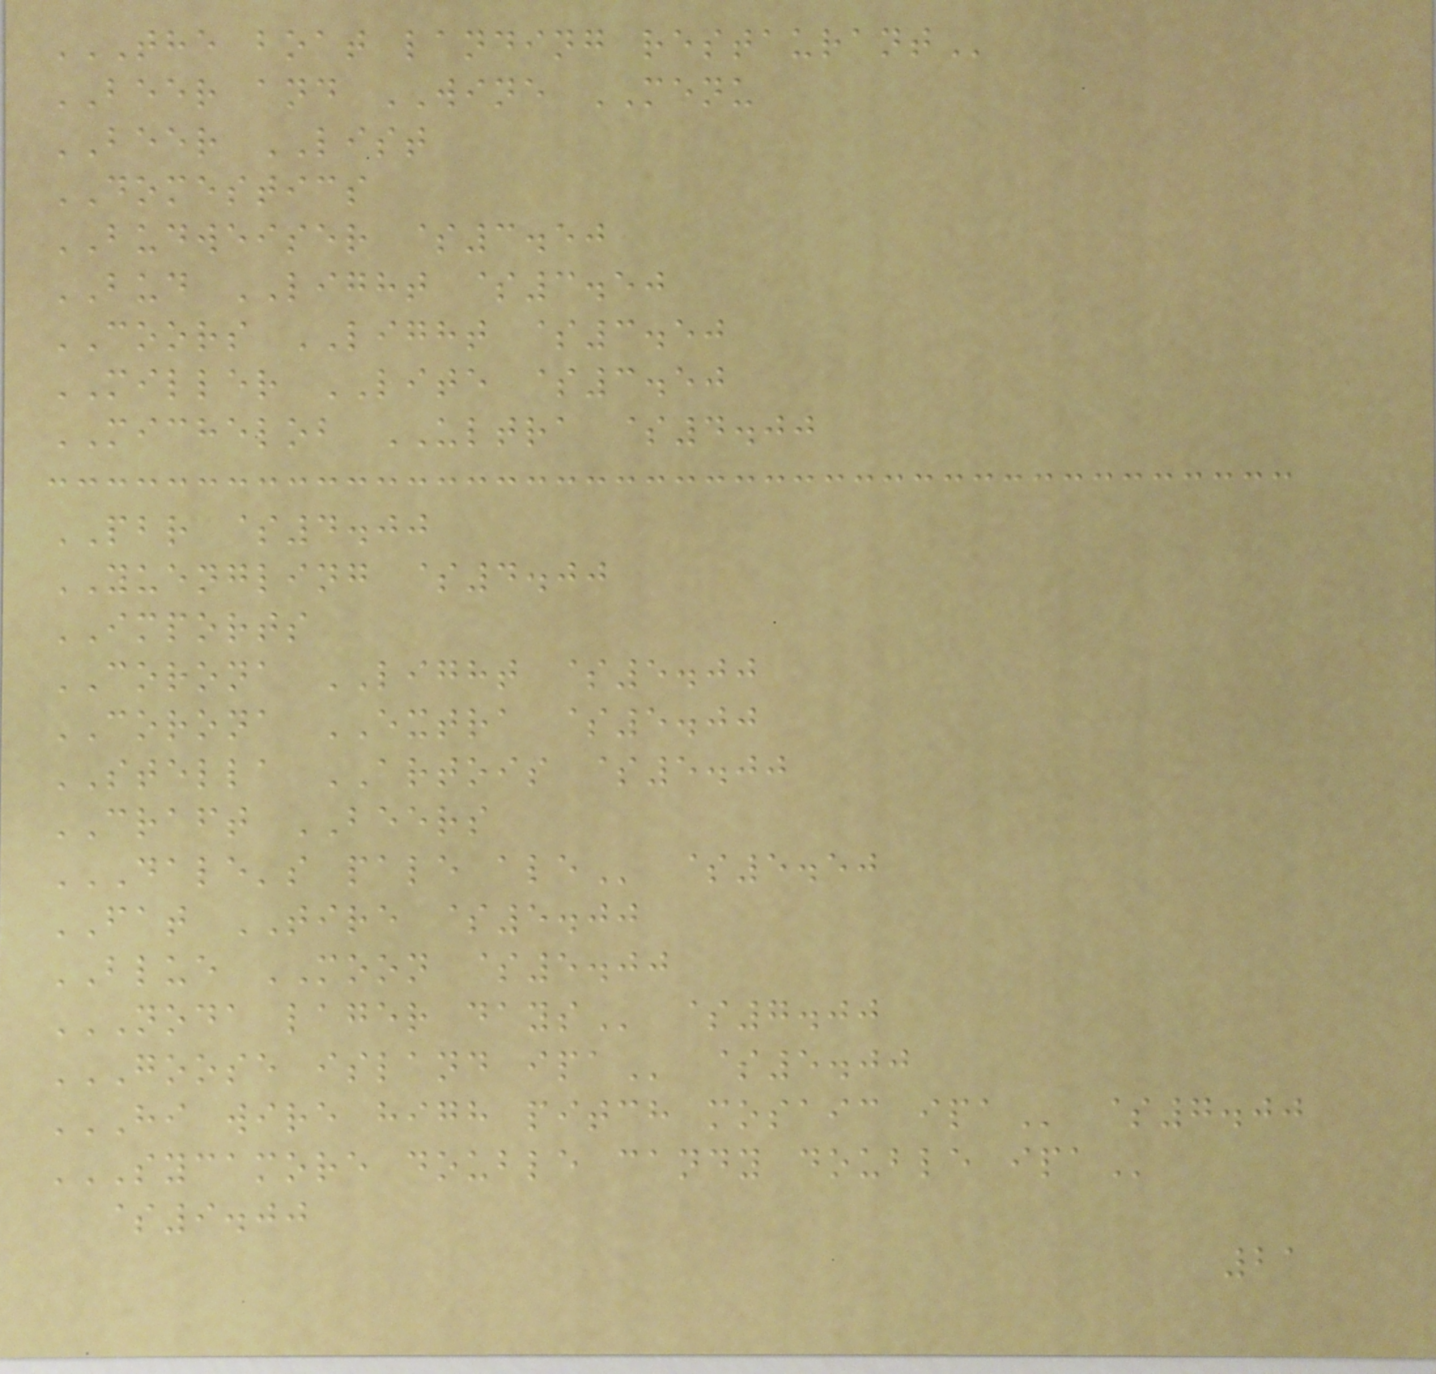THE BOAT LANDING RESTAURANT
BEER and WINE MENU
BEER LIST
DOMESTICS
BUDWEISER $3.50
BUD LIGHT $3.50
COORS LIGHT $3.50
MILLER LITE $3.50
MICHELOB ULTRA $4.00
PBR $4.00
YUENGLING $4.00
IMPORTS
CORONA LIGHT $5.00
CORONA EXTRA $5.00
STELLA ARTOIS $5.00
CRAFT BEERS
DALE'S PALE ALE $5.50
FAT TIRE $5.00
BLUE MOON $5.00
NODA LAGER DAYS $7.00
GOOSE ISLAND IPA $5.00
HI WIRE HIGH PITCH MOSAIC IPA $7.00
SYCAMORE DOUBLE CANDY DOUBLE IPA
$9.00
21
